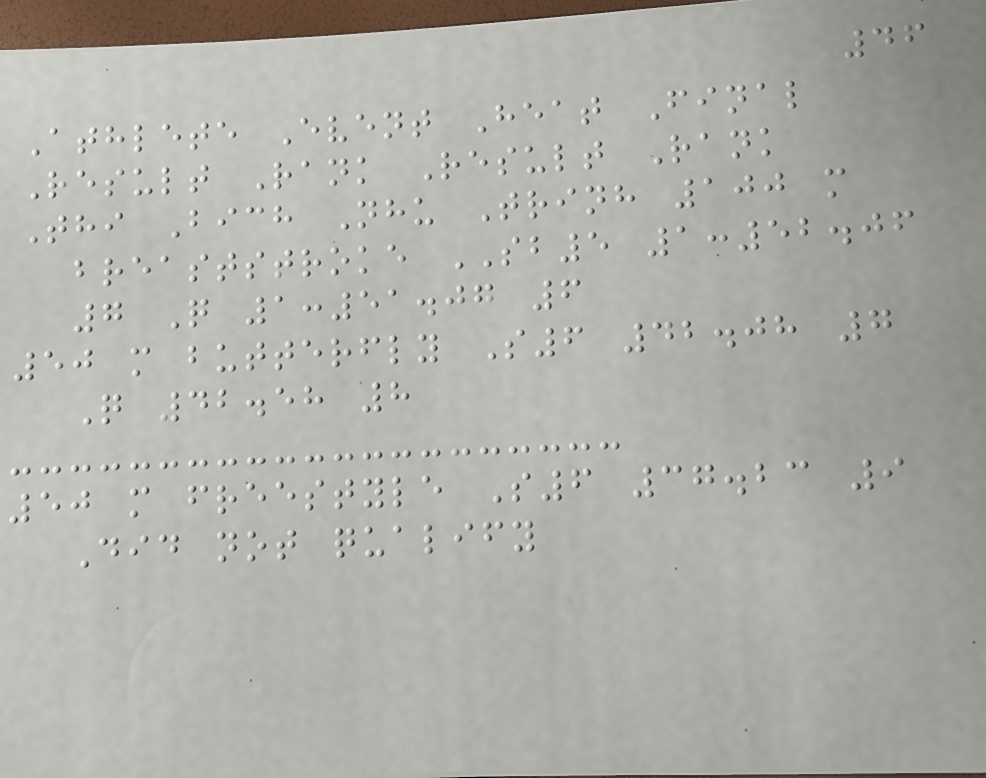46
Athlete Event Heat Final
Result Rank Result Rank
Thi Bich Nhu Trinh 100 m
breaststroke SB5 1:52.06
7 Q 1:51.07 6
50 m butterfly S6 42.08 7
Q 42.58 8
50 m freestyle S6 37.23 9
Did not qualify
